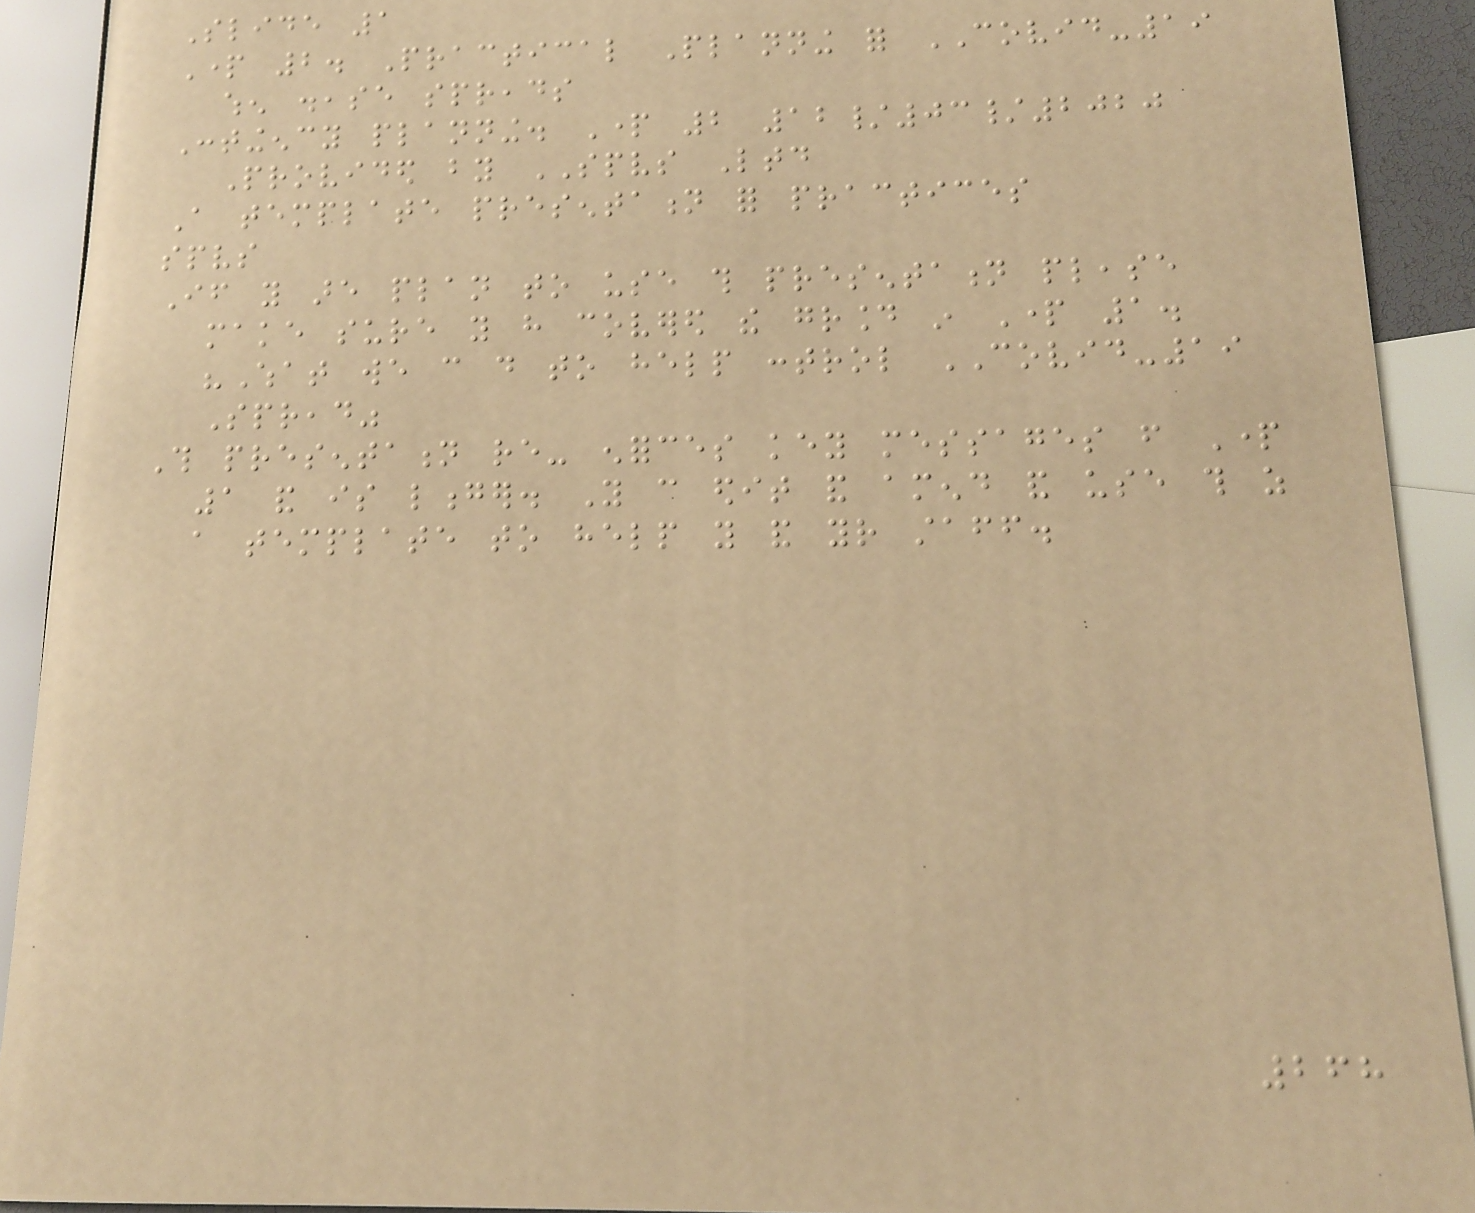Slide 1
Part 2. Practical Planning for COVID-19
when disease spreads
Contingency planning. Part 2 12/03/2020
Provided by SPVS Ltd
A template presentation for practices
spvs
If you are plan to use this presentation please
make sure you have covered the ground in Part 1.
"What we can do to help control COVID-19
Spread"
This presentation re- enforces key messages from Part
1 and is longer. You can edit and amend and use this as
a template to help you and your staff.
268
